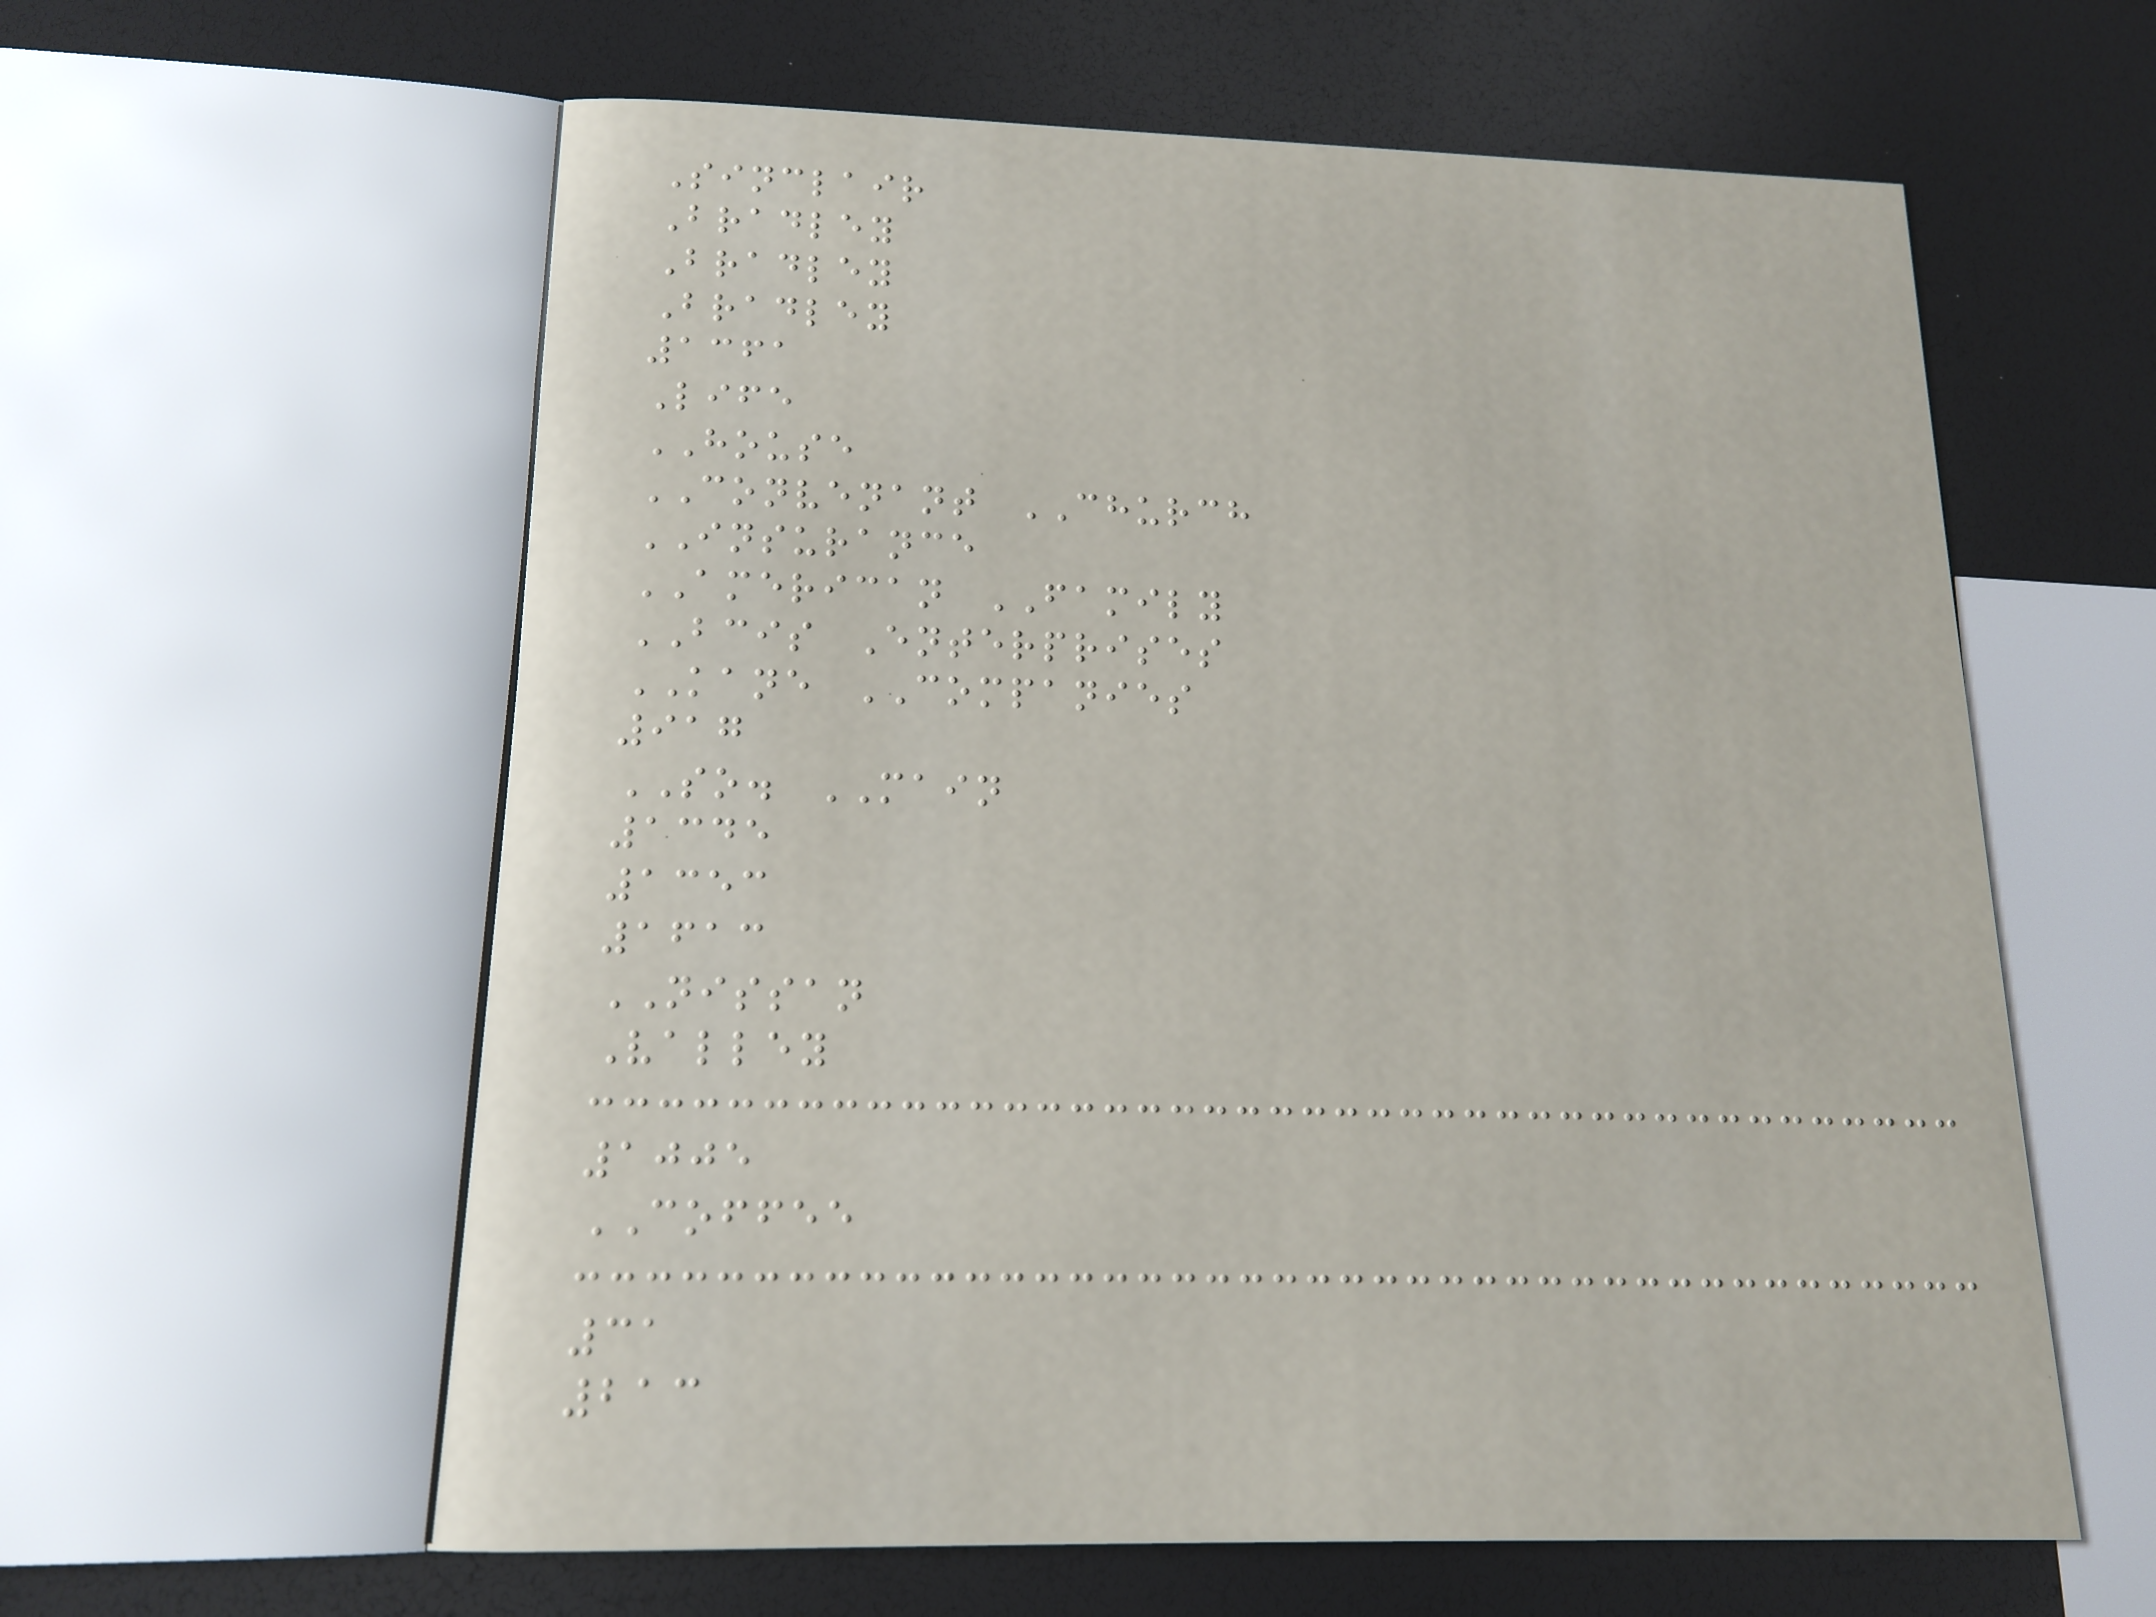Sinclair
Bradley
Bradley
Bradley
1361
Life
HOUSE
CONVENANT CHURCH
INSURANCE
AMERICAN FAMILY
BCIS Enterprises
KANE COMPANIES
917
SO. MAIN
1345
1353
1613
NISSAN
Valley
1005
COFFEE
31
213
